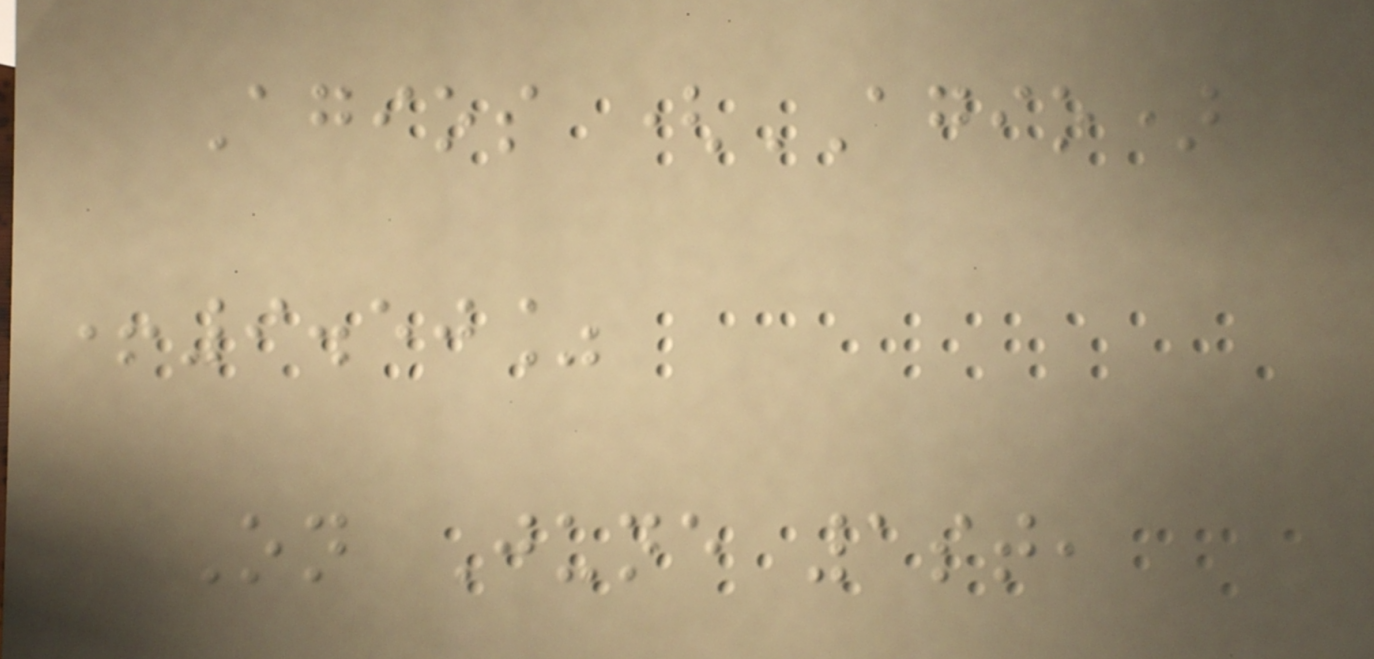Agios (AGIO)
+9.50%
On June 1st,
